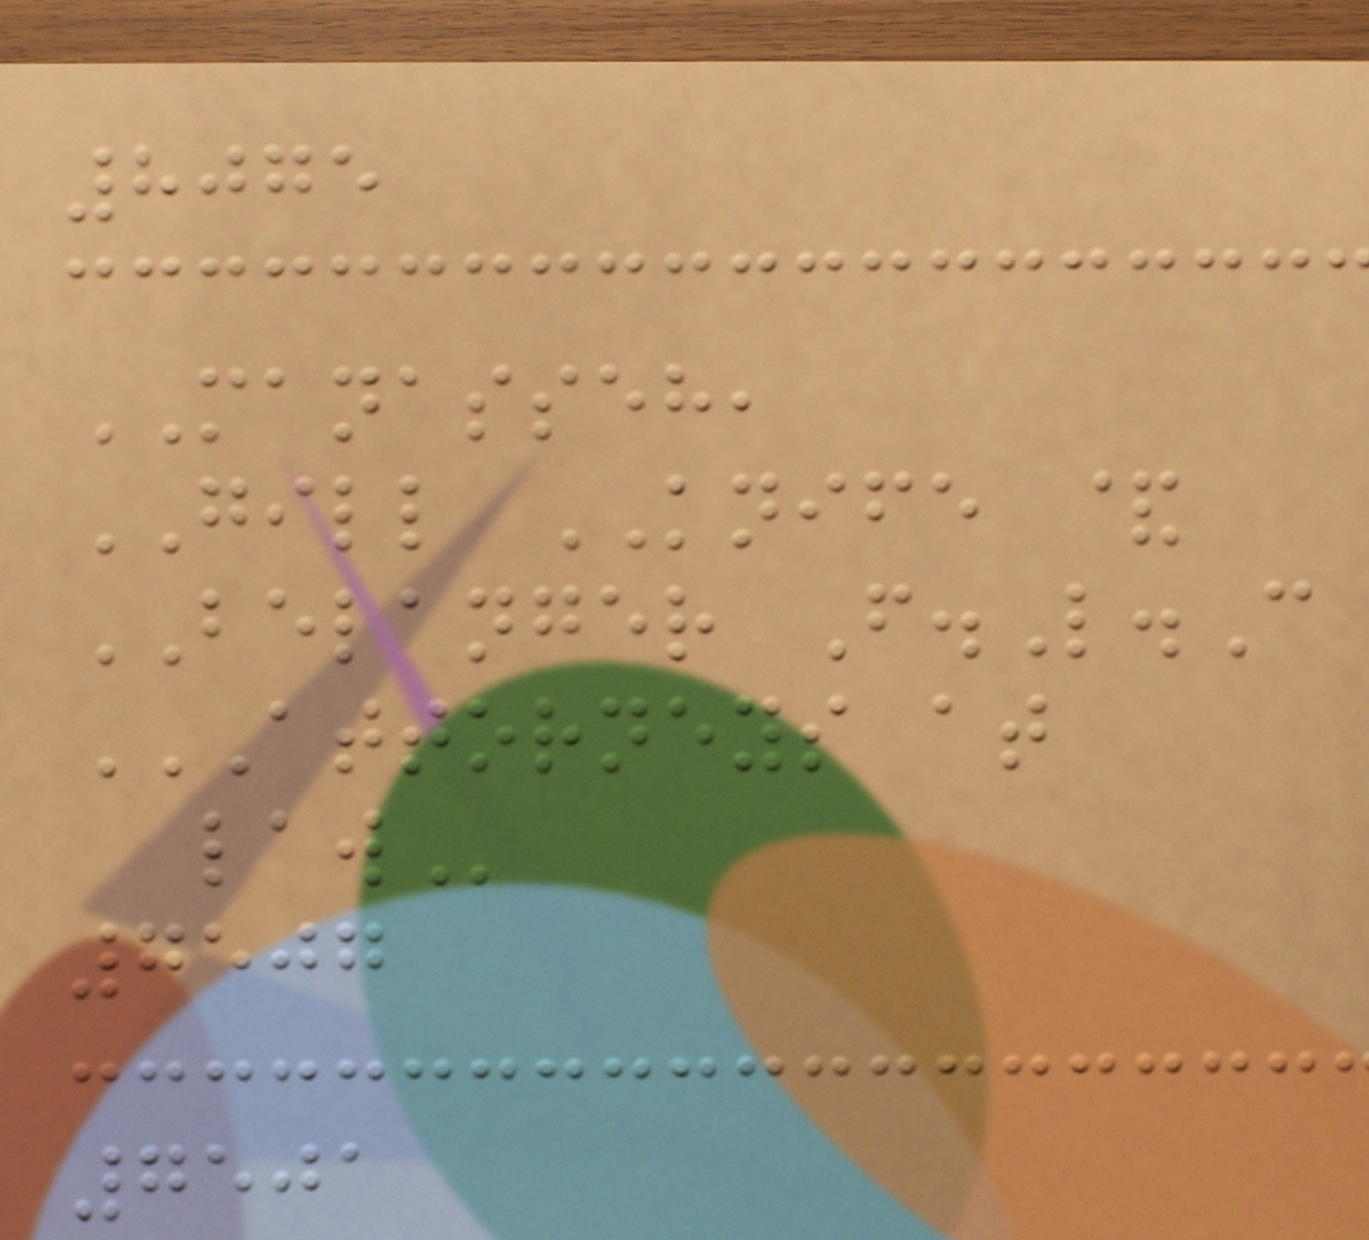8075
MANASSEH,
GILL KNIFE &
BELANGER F.L.C
ATTORNEYS AT
LAW
7507
7501
